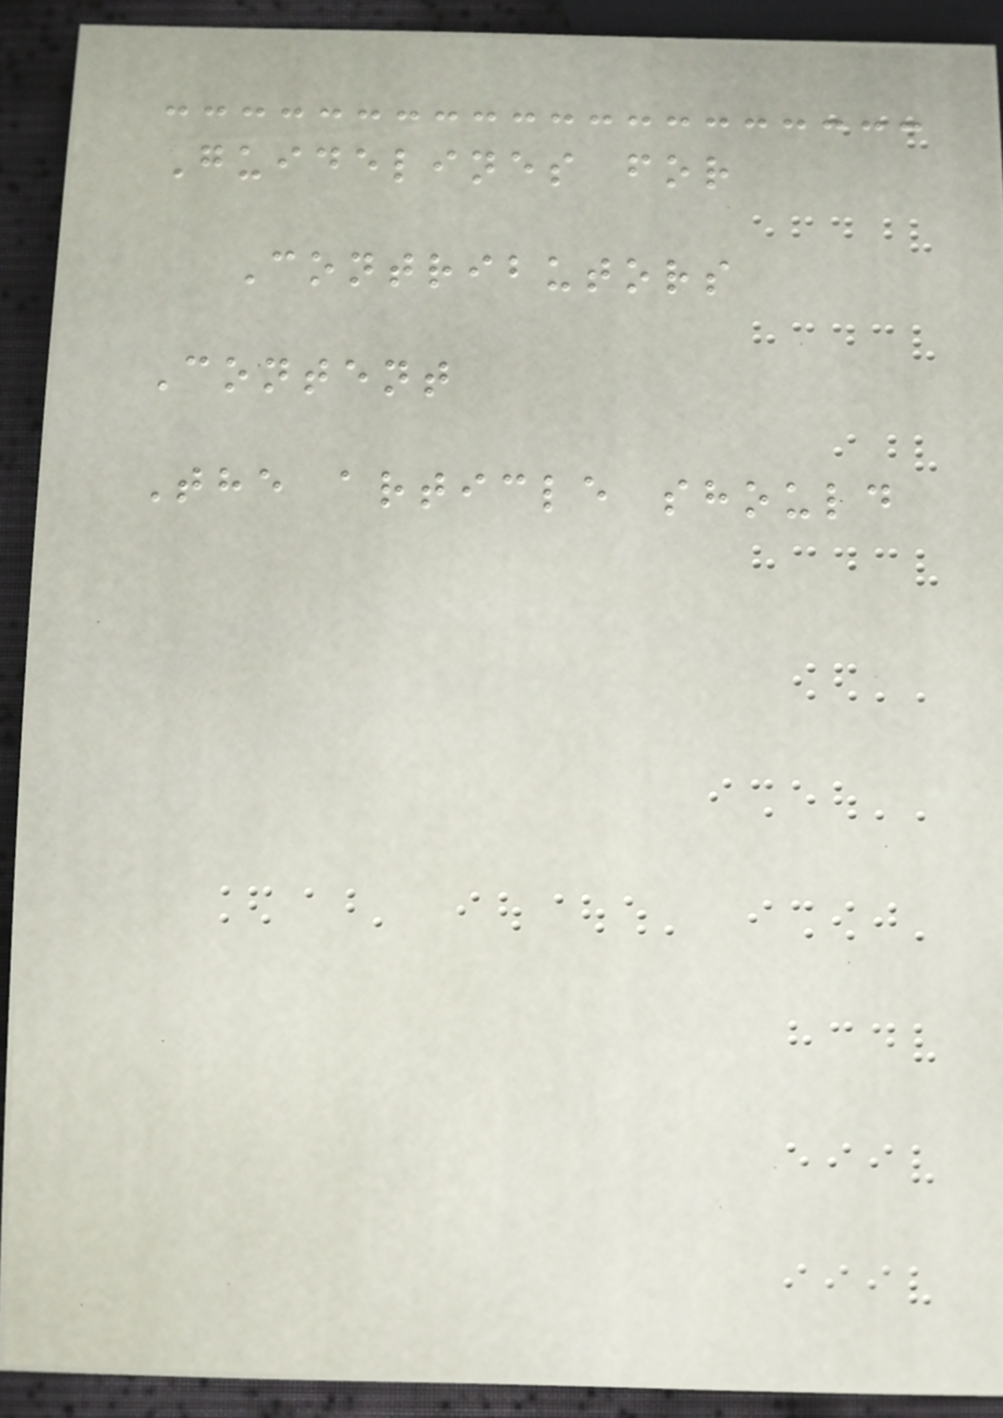Guidelines for
Contributors
Content
The article should
